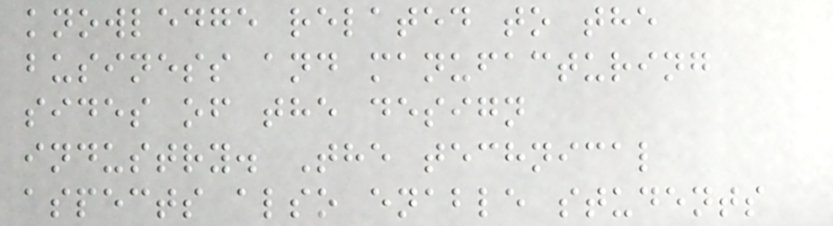knowledge related to the
business and manufacturing
sides of the design
industry. The technical
aspects also enable students
